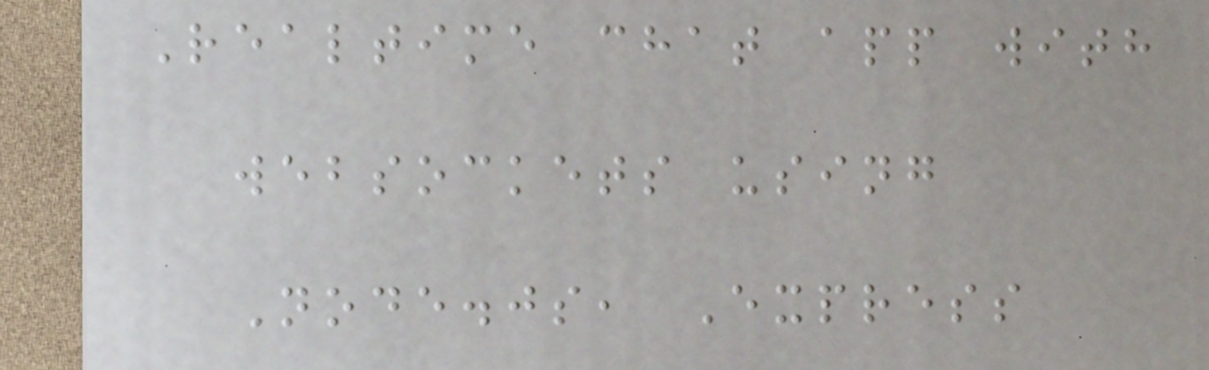Realtime chat app with
websockets using
Node.js, Express
